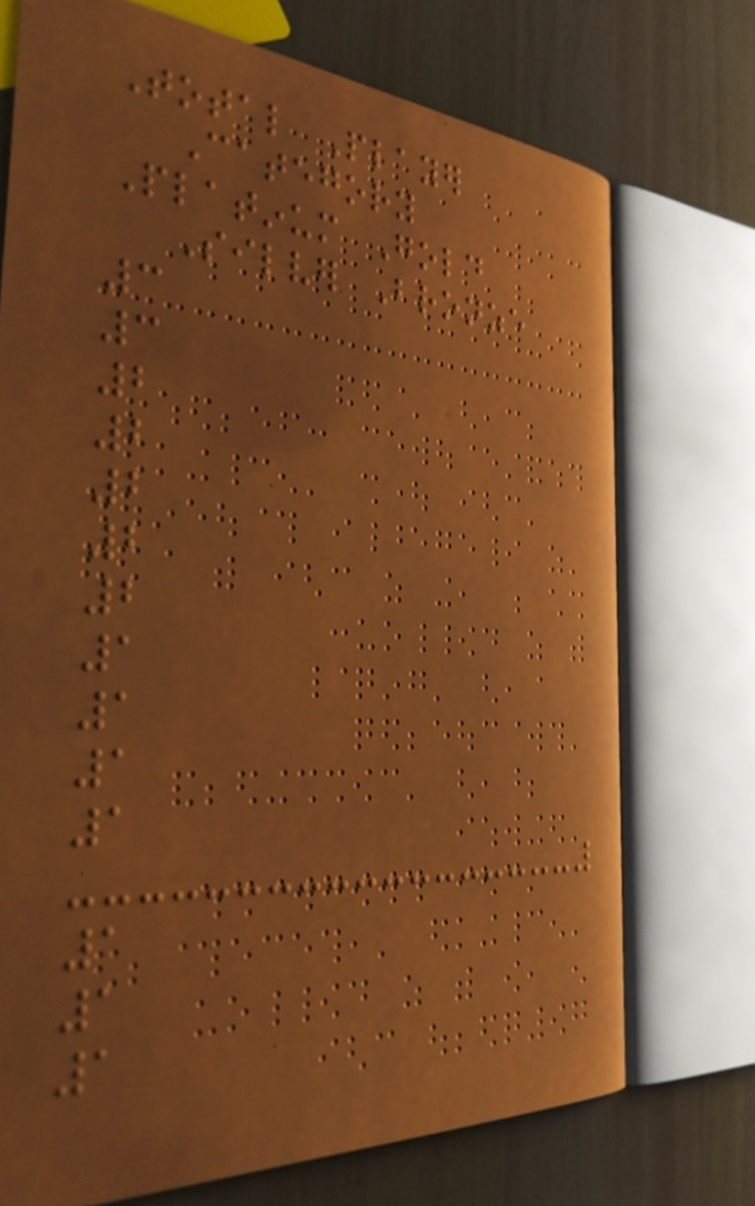Total Player
Category
Platinum Gold
Silver Bronze
3
3
2
2
2
2
2
1
1
1
1
1
1
1
